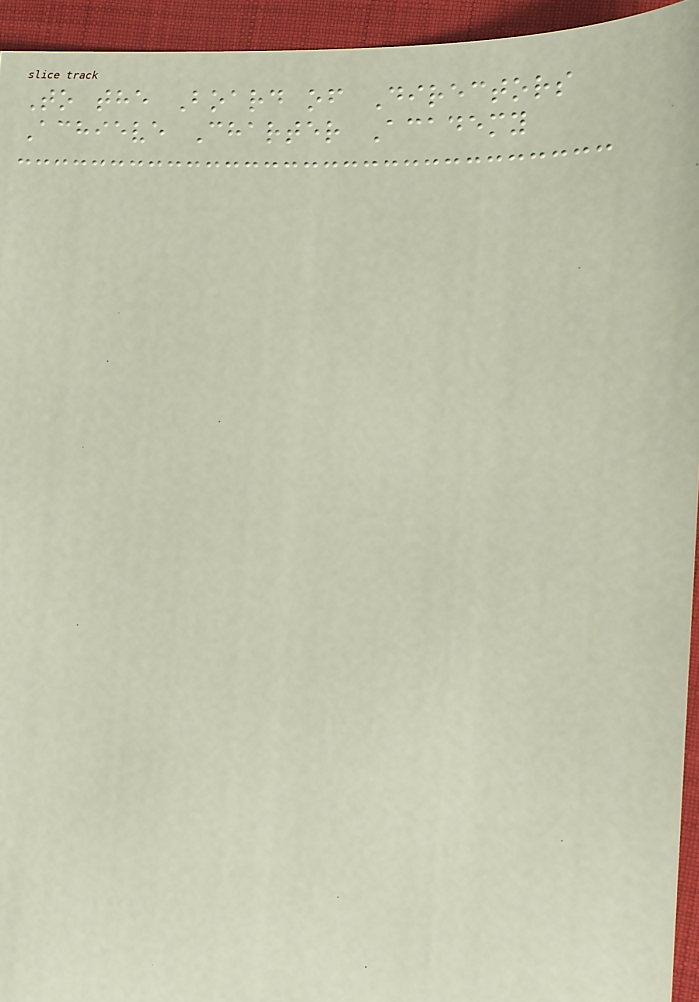To the Board of Directors
Achieve Charter Academy
